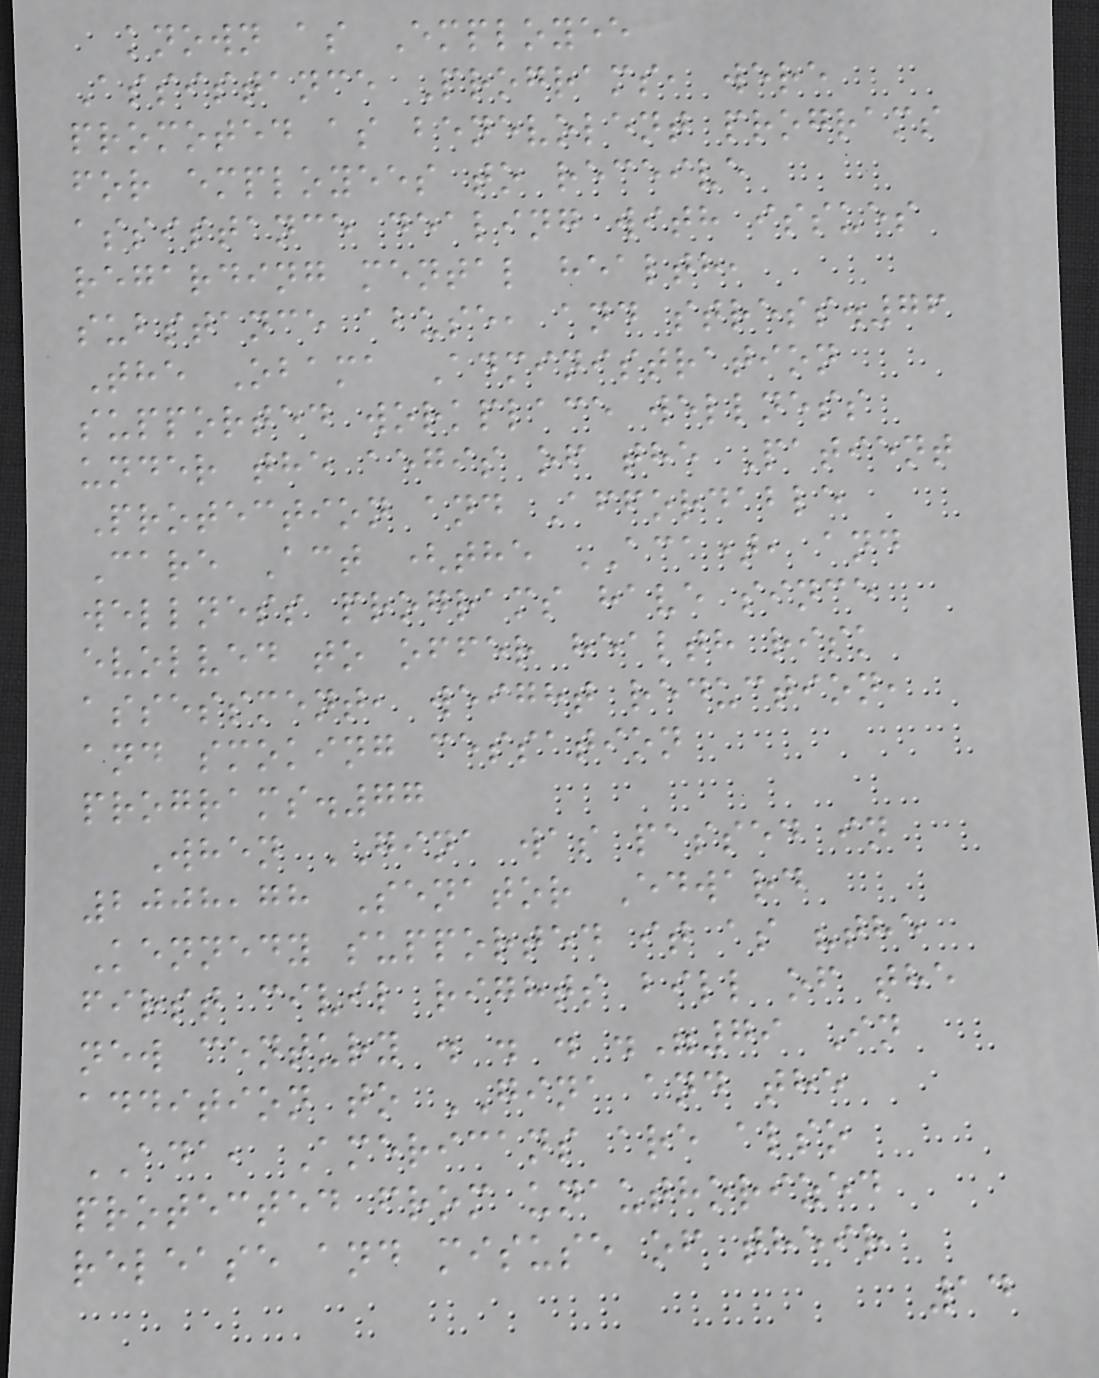known as Employee
Assistance Programs, were
promoted as benevolent programs
for employees to receive
assistance dealing with issues
regarding mental health,
substance abuse, and stress.76
The Obama Administration
supported workplace wellness
under the aegis of the Patient
Protection and Affordable
Care Act (the ACA), and
wellness programs have since
evolved to offer health risk
assessment, weight reduction,
and smoking cessation
programs.77
When GINA was passed in
2008,78 Senator Edward
Kennedy supported it as "the
first civil rights bill of the
new century . . . ."79 In
addition to GINA and the
ADA, Americans are also
protected from unauthorized
release and misuse of their
14
